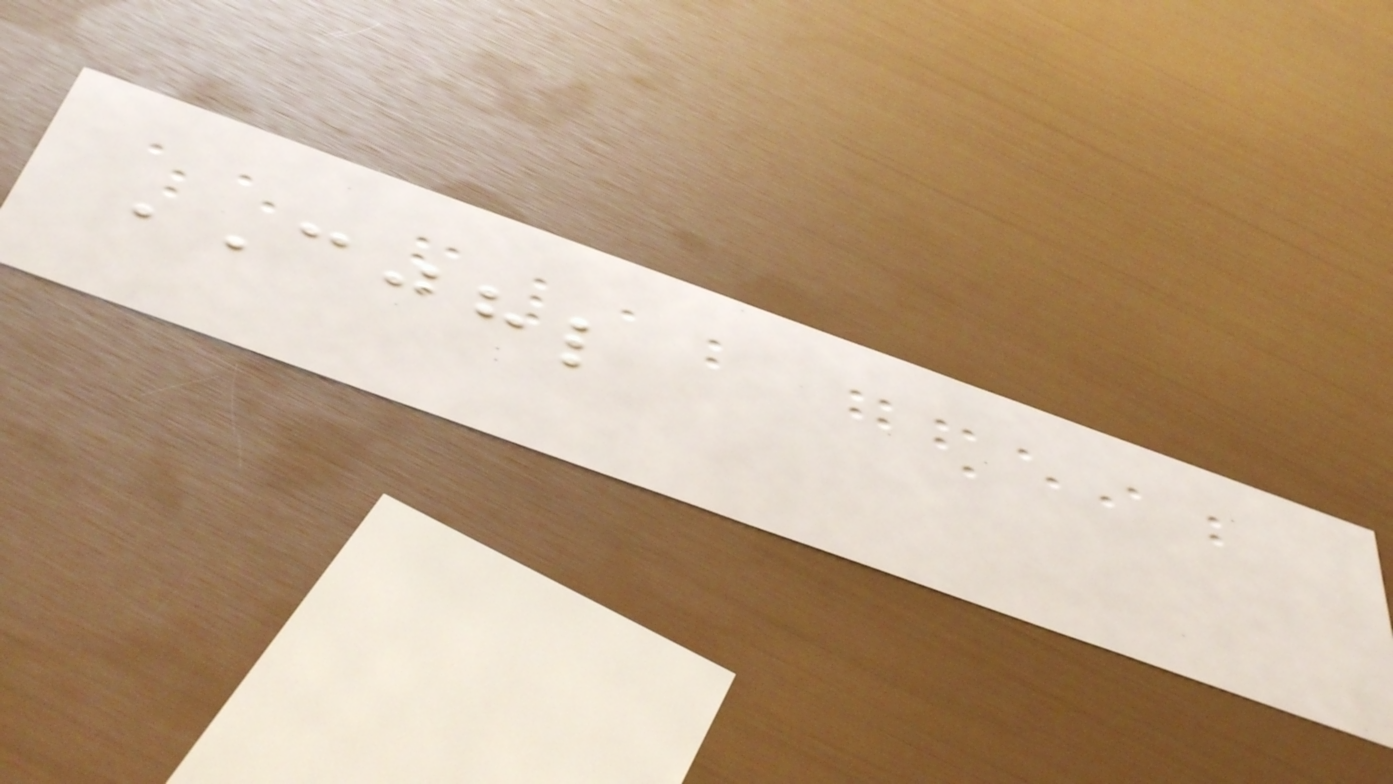CJHL
